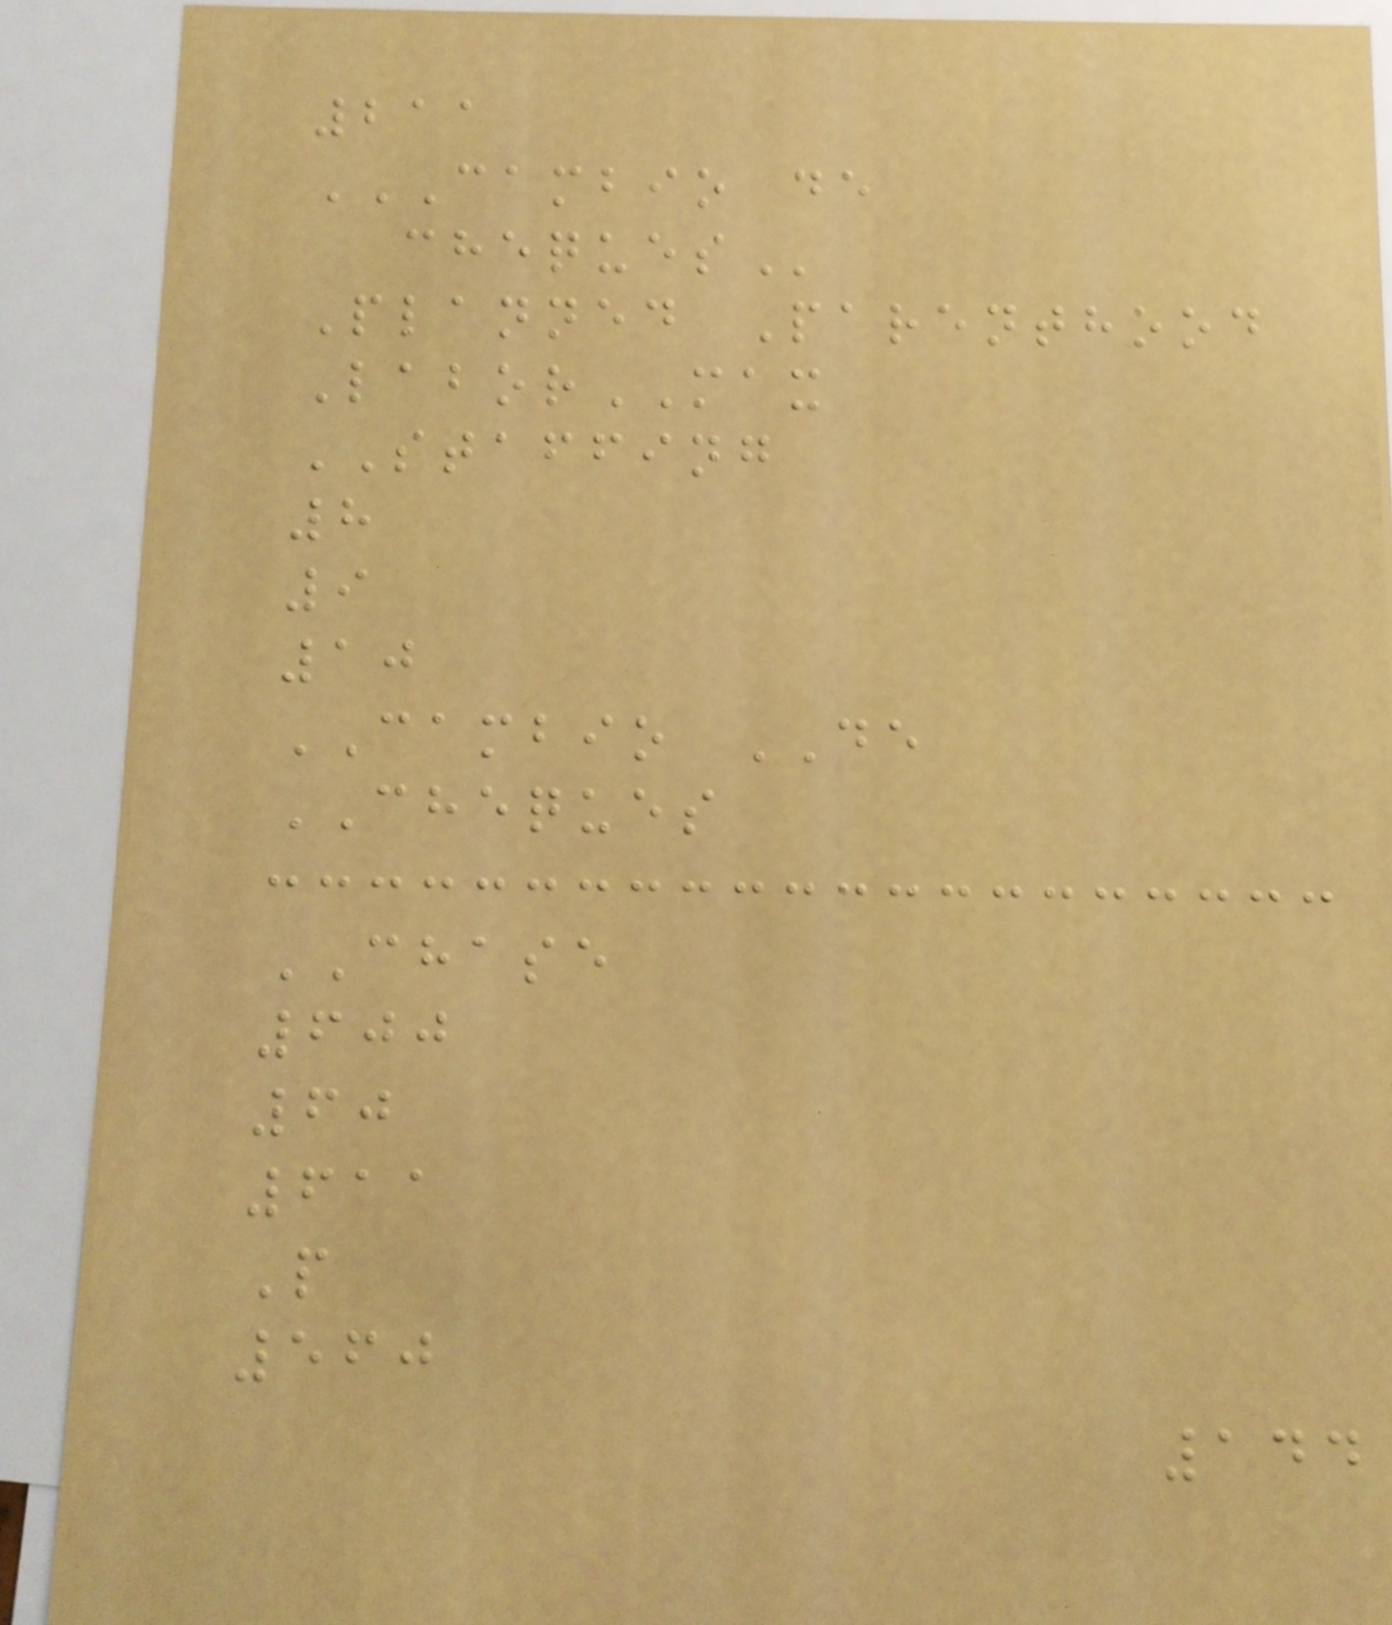211
CAMBIO DE
CHEQUES
Planned Parenthood
LaborMAX
STAFFING
8
9
10
CAMBIO DE
CHEQUES
CHASE
600
60
611
P
560
144
